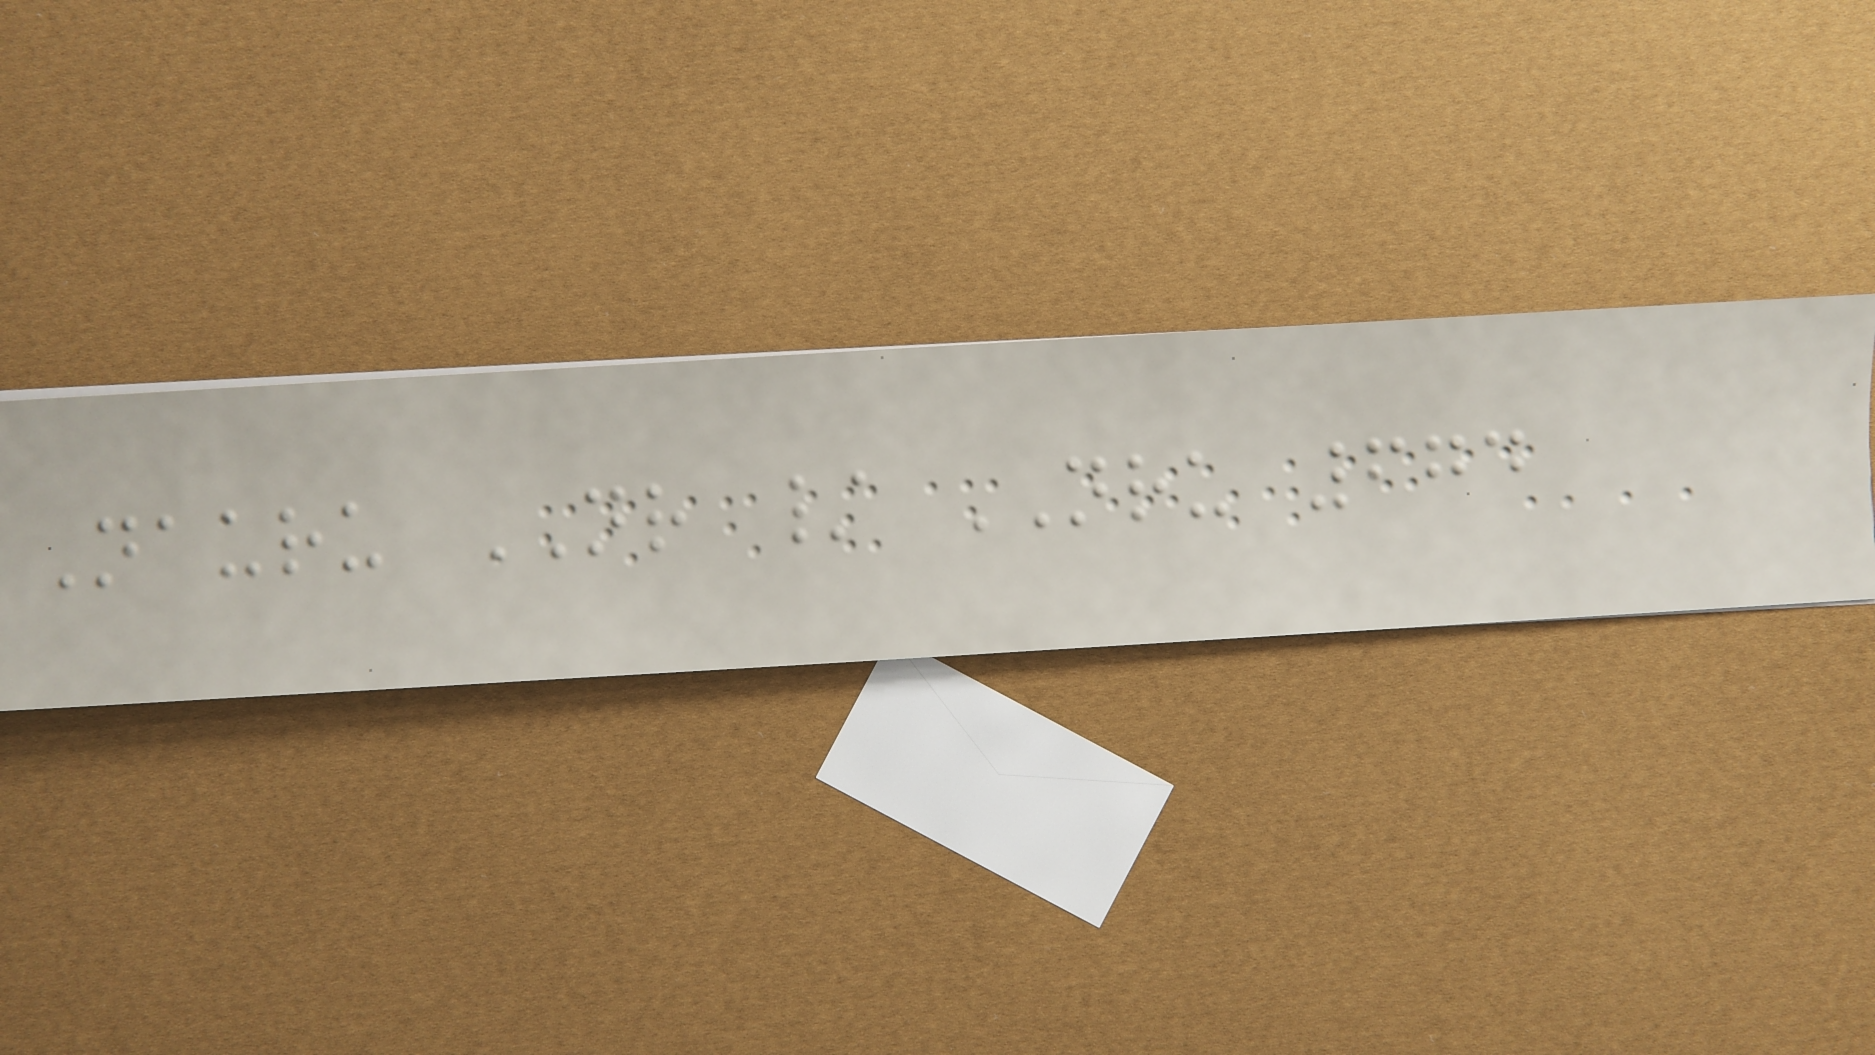Nauru NR / NRU 674
